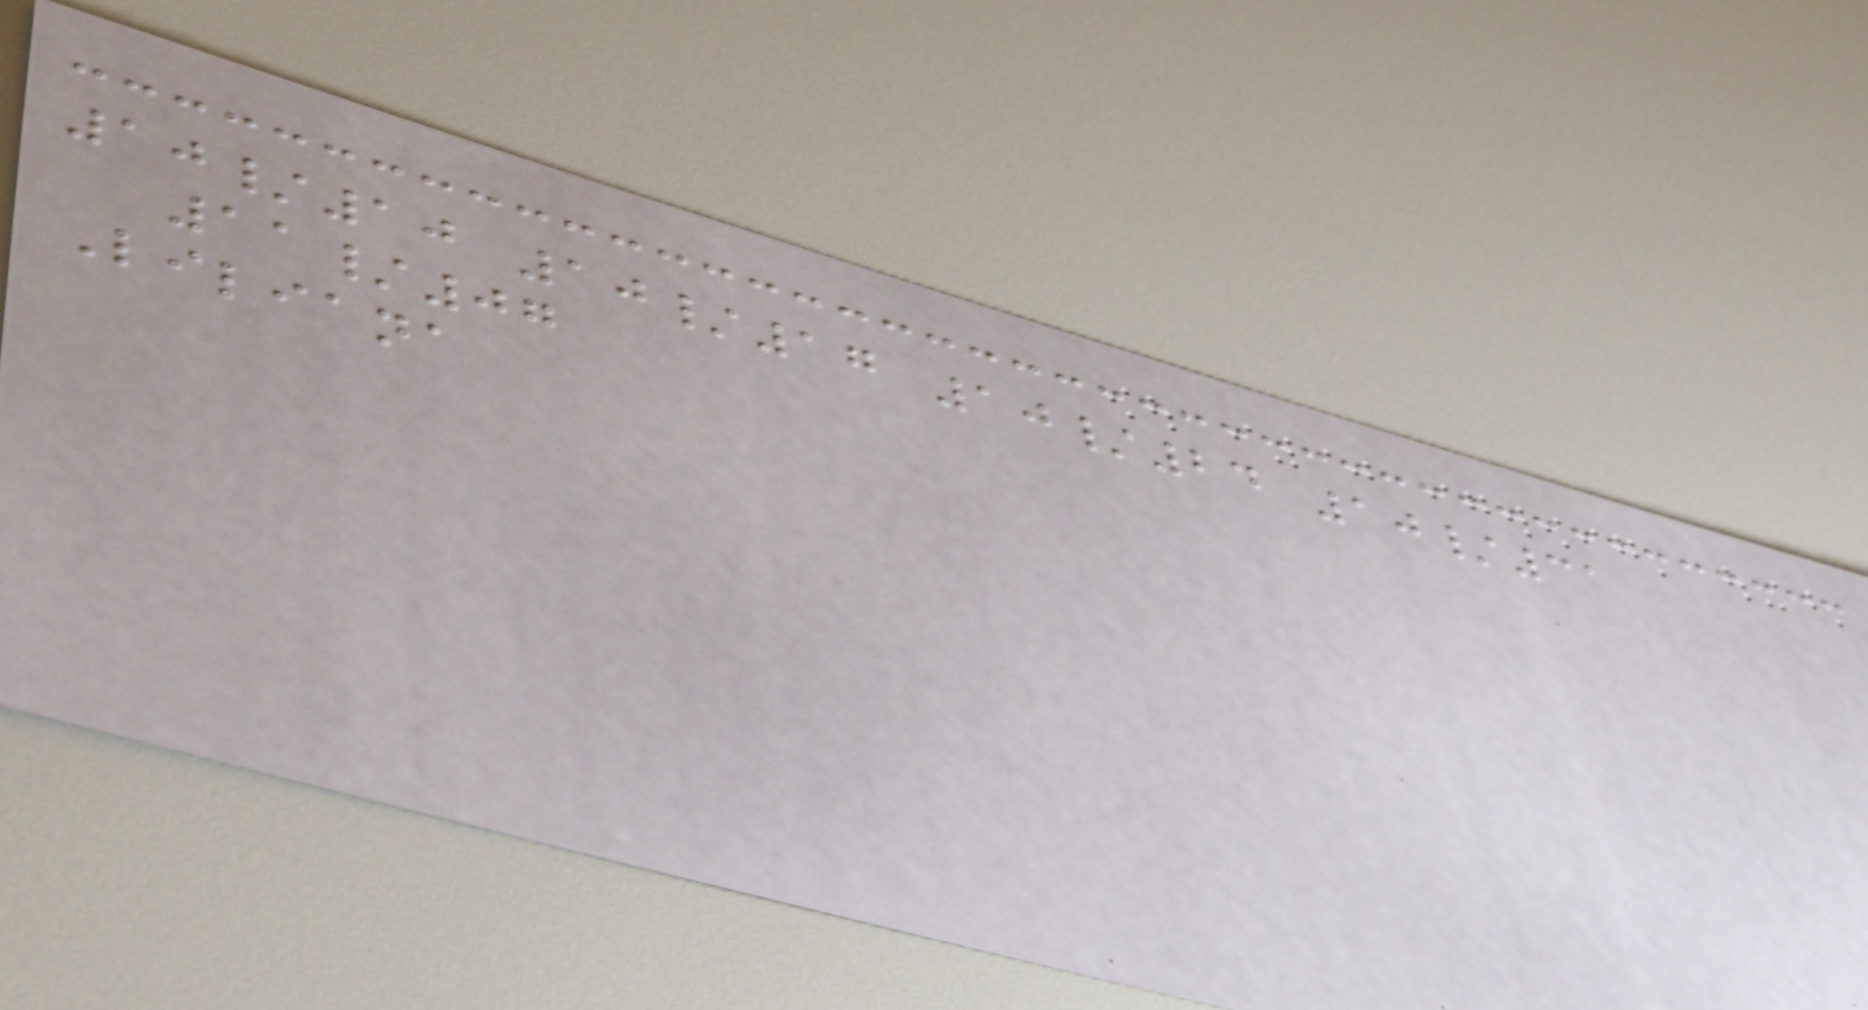10/10 10/17 10/24 10/31
11/07
Liliana
